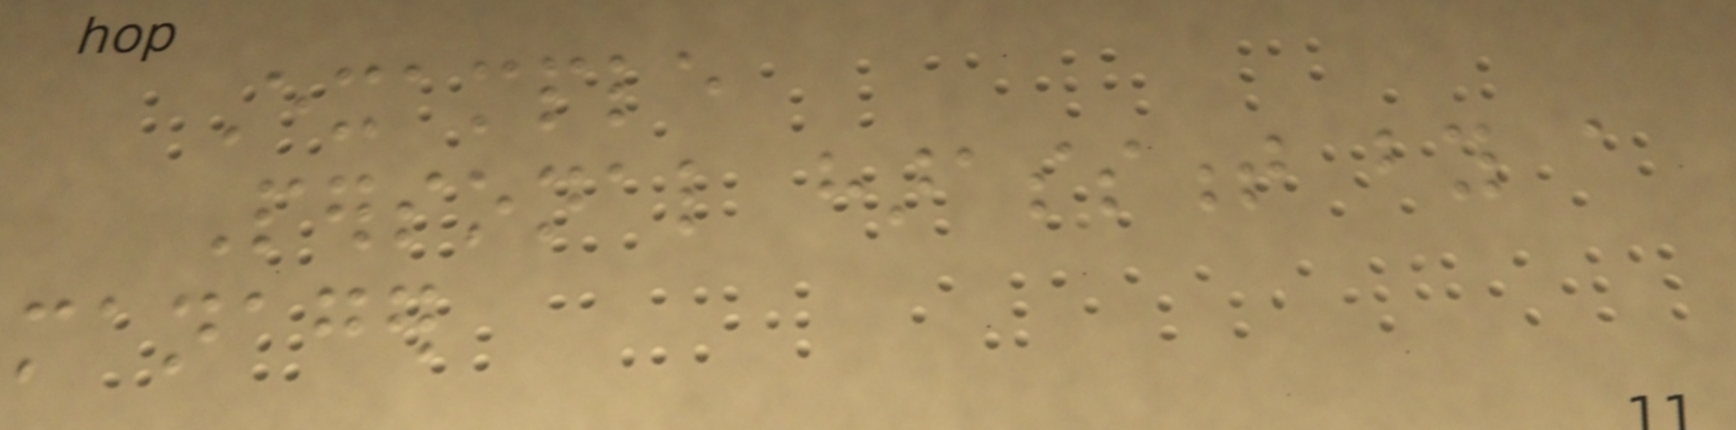Example
Personal harassment by a
manager
